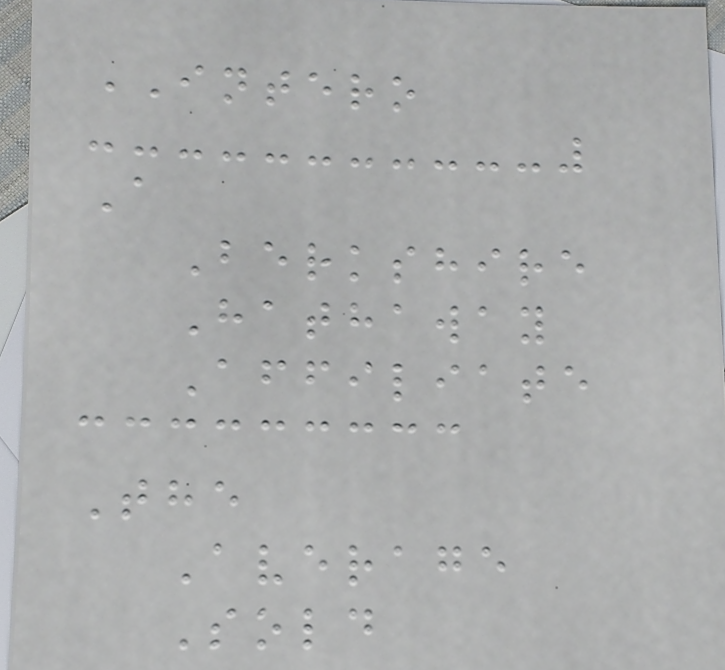INTERO
A
Berkshire
Hathaway
Affiliate
The
Average
Sold
